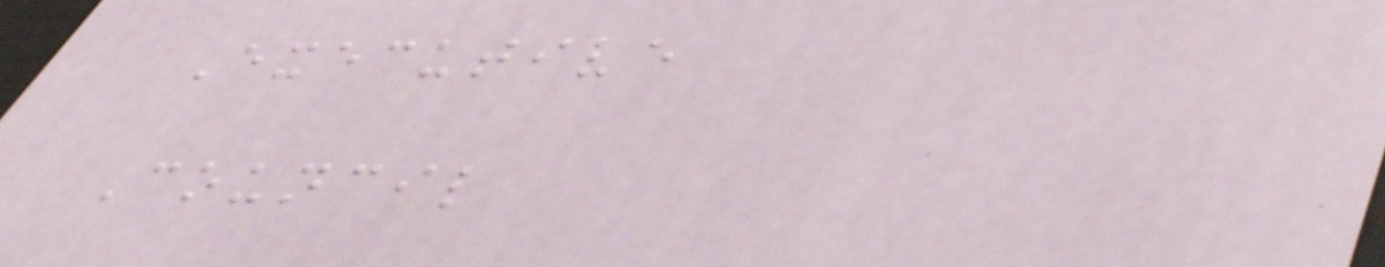Executive
Council
